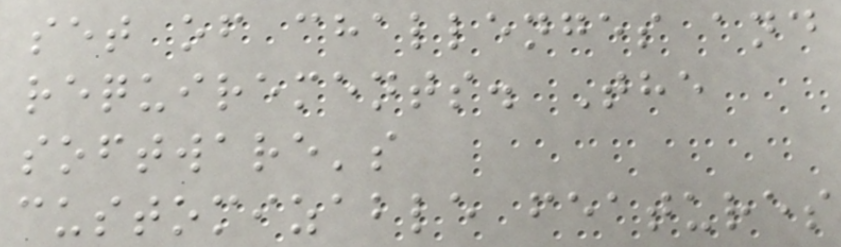set of challenges and
requirements. The
software's
customizable features
